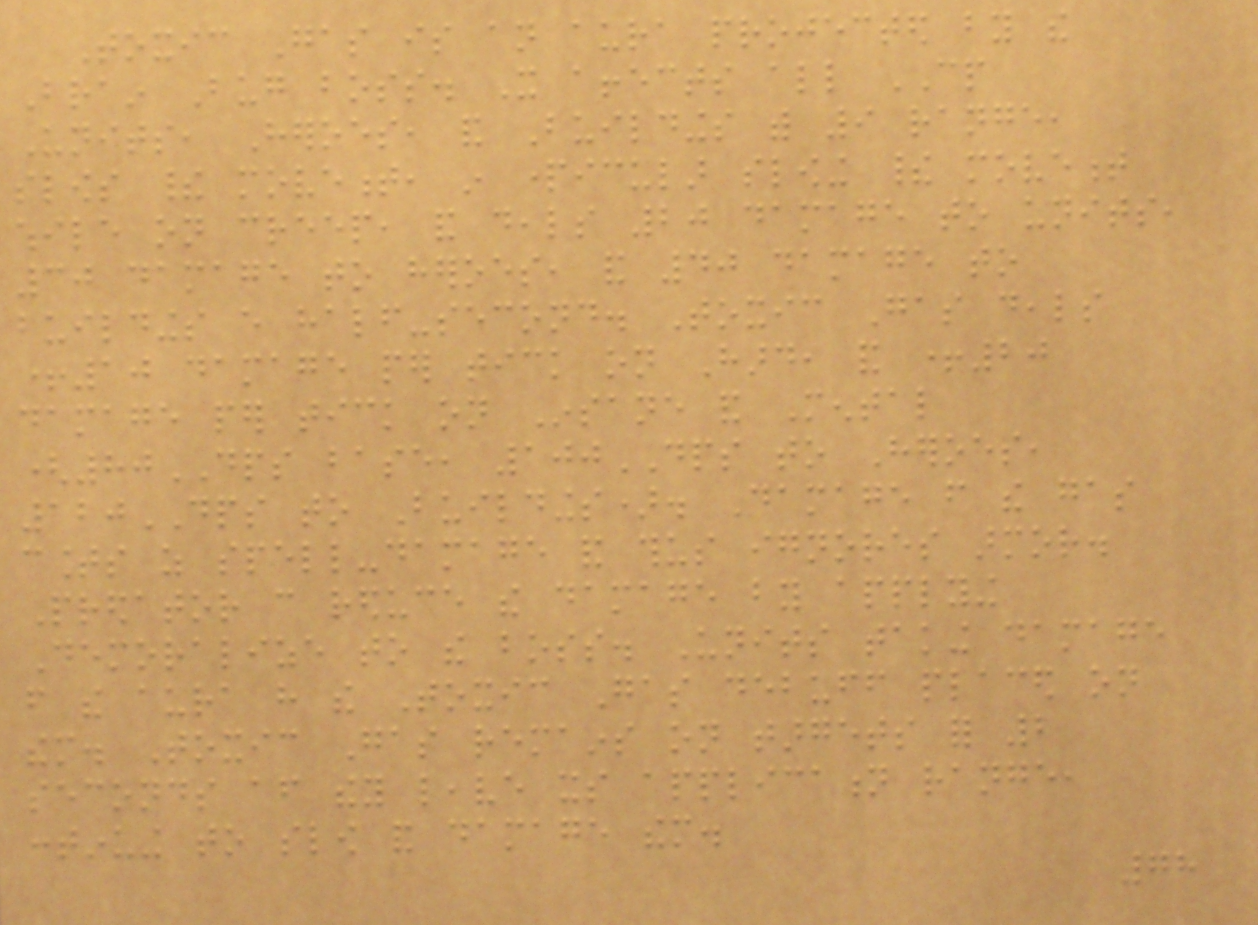Toxic Gas is an aura projected by the
Brain Bug boss. It affects all CP
Units, Heroes, and Buildings with 9 range,
slows their movement, in particular slowing their movement
while on creep, and deals 20 damage to units,
30 damage to heroes, and 40 damage to
buildings every half-second. Toxic Gas deals
+10 damage per tick on Hard, and +20
damage per tick on Insane and Mental
(80DPS base, 100DPS to Heroes,
120DPS to Buildings). Damage from the gas
counts as spell-damage and thus ignores armor.
Predator can reduce the damage by applying
Demoralize to the boss. Units taking damage
from the aura have the Toxic Gas debuff placed on
them. Toxic Gas remains on targets for 2
seconds after they leave its application range,
continuing to slow and damage them.
78
